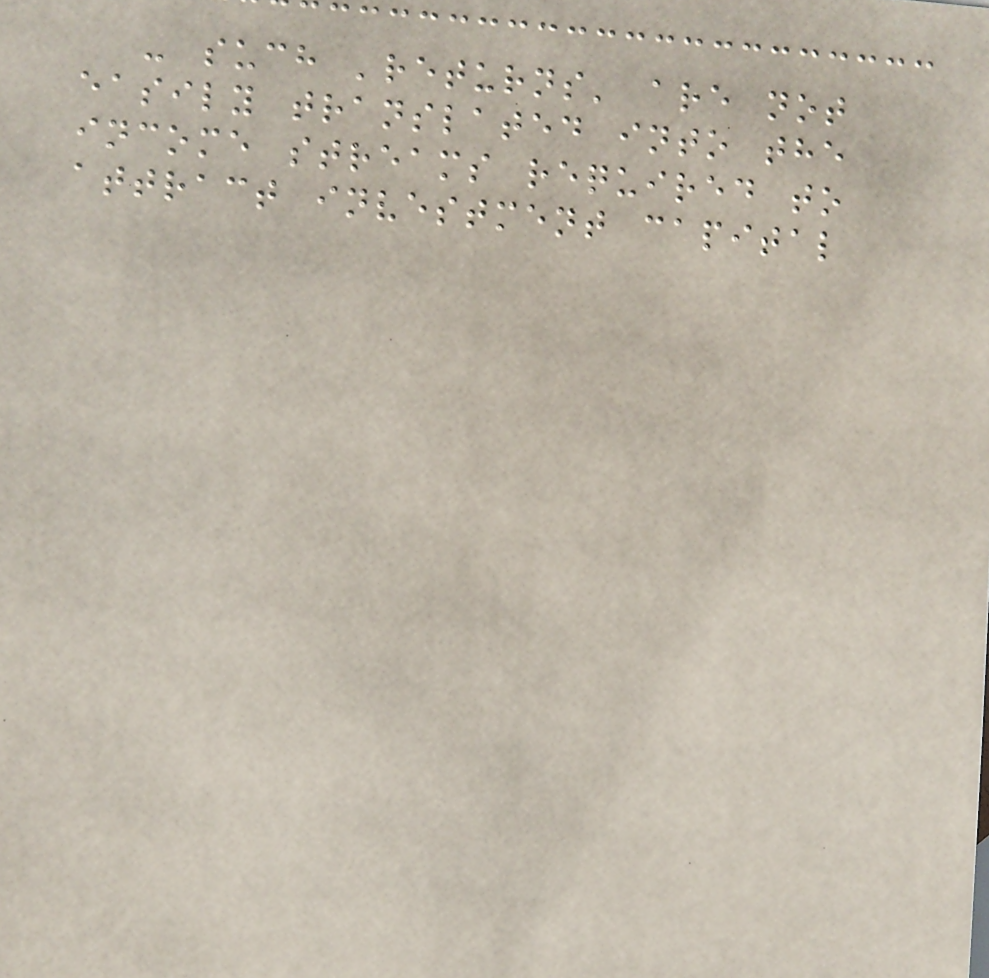- such 'returns' are not
easily translated into the
income streams required to
attract investment capital
